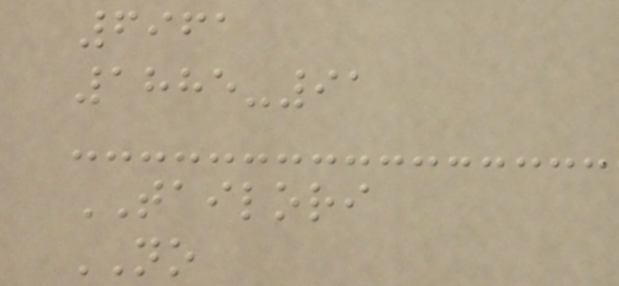6961
1885-91
TAILORI
NO
